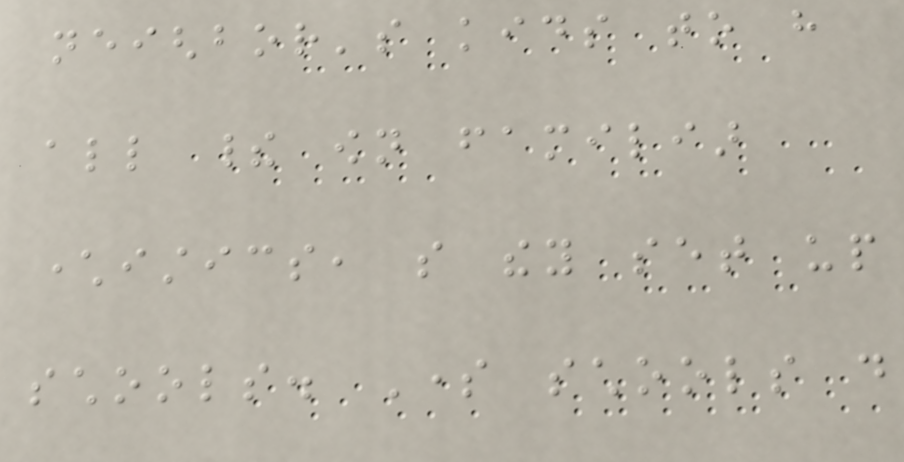neighbor's kids to have
all their own familiar
characteristics, so they set up
schools. Some schools do
